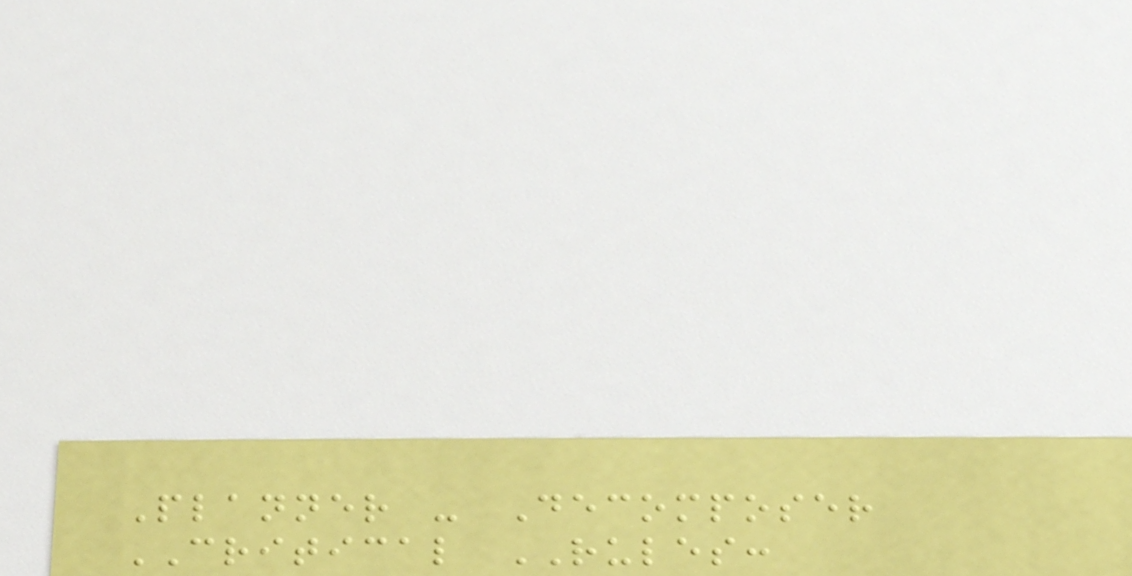Planner - Decomposer
CRITICAL RULES:
